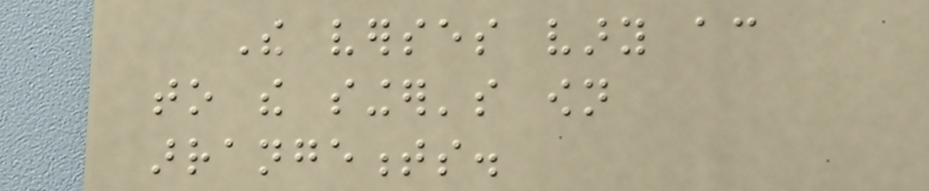The verses vary according
to the singer's own
arrangements.
